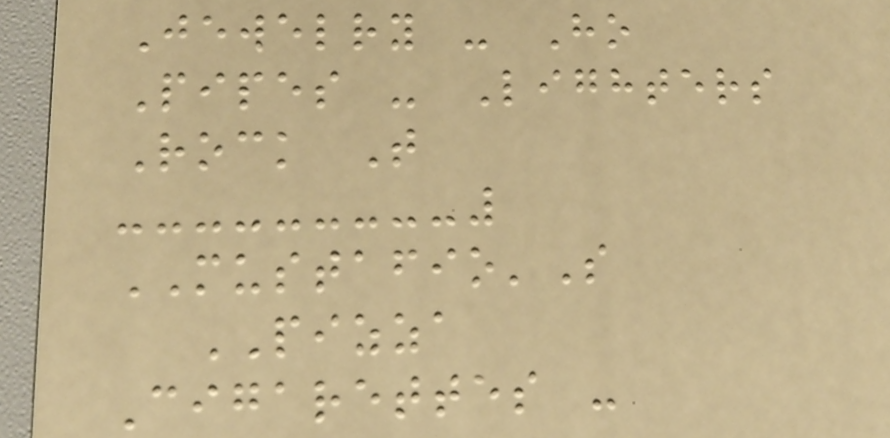Jewelry - Ho
Pipes - Lighters
Rock T
MUSTAFIO'S
PIZZA
Cigarettes -
